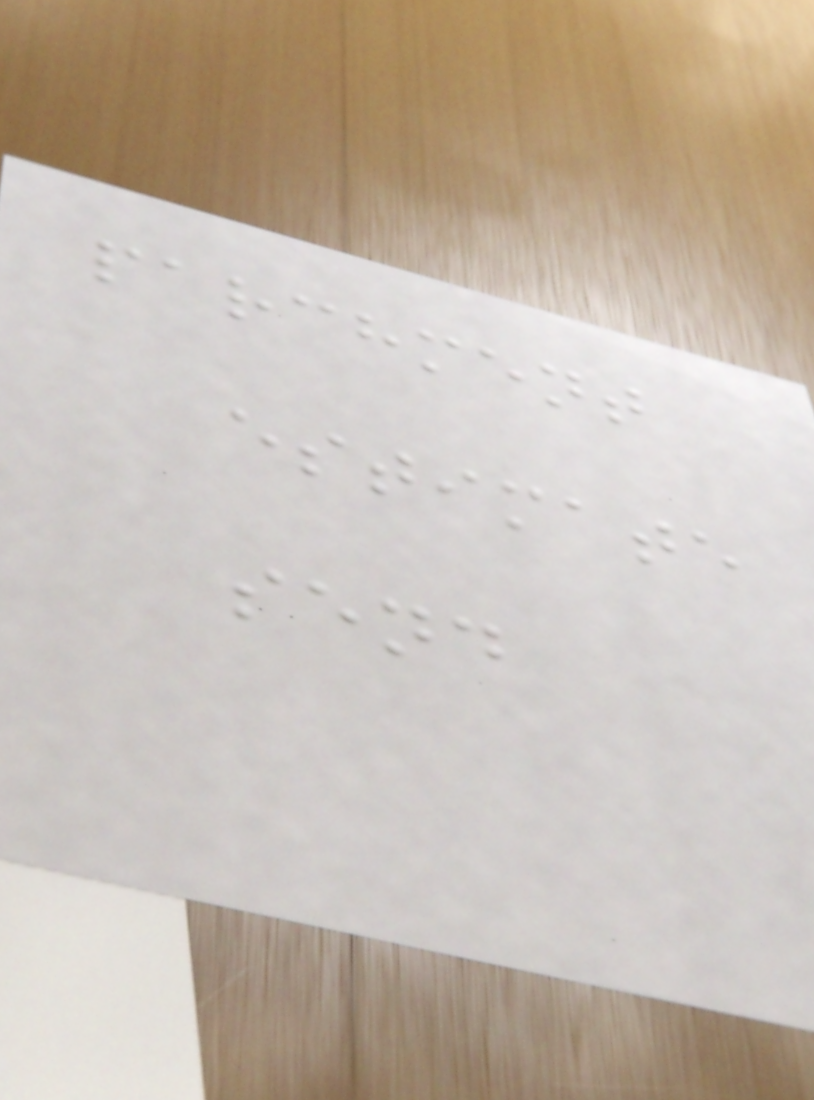parchment
estimate
send
